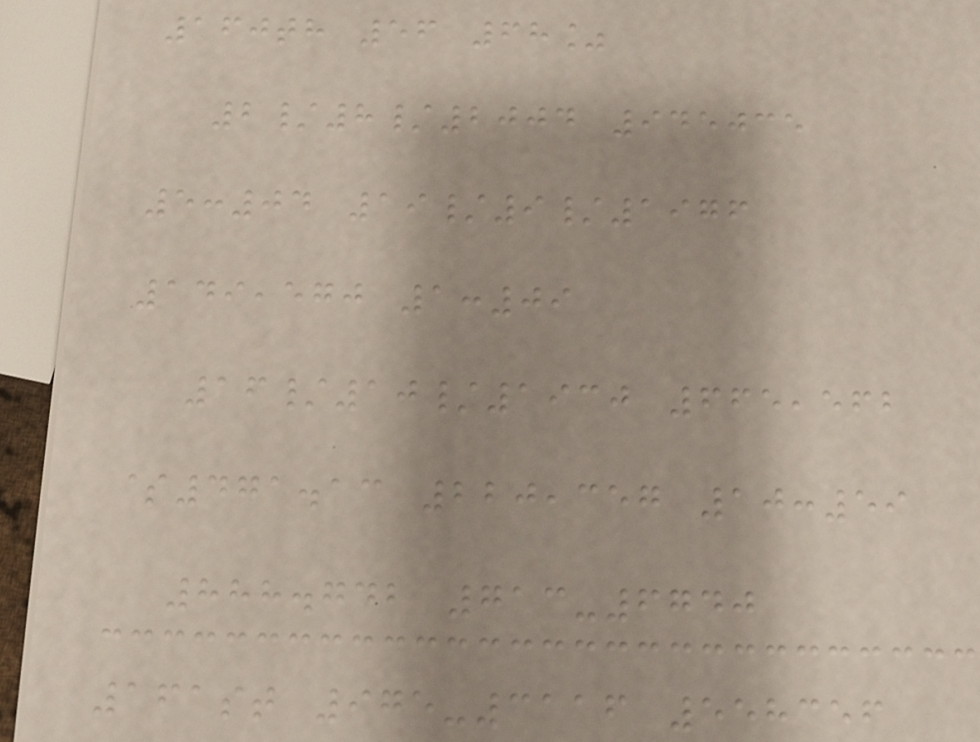160th 56 68%
2/8/2004 945035
5:04 19/9/1976
149,570 1:09
16/10/1930 665,562
$471.13 220,357 10:59
888.742 713-6740
161st 975-3116 558356
